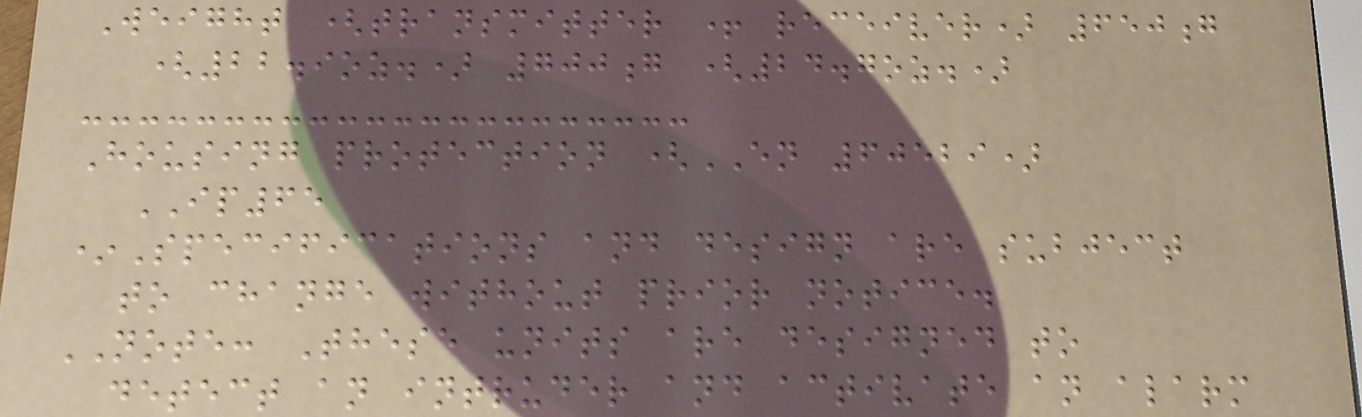Weight (transmitter + receiver) 650g
(22.9oz.) 700g (24.7oz.)
Housing protection (EN 60529)
IP65
*Specifications and design are subject
to change without prior notice.
NOTE: These units are designed to
detect an intruder and activate an alarm
